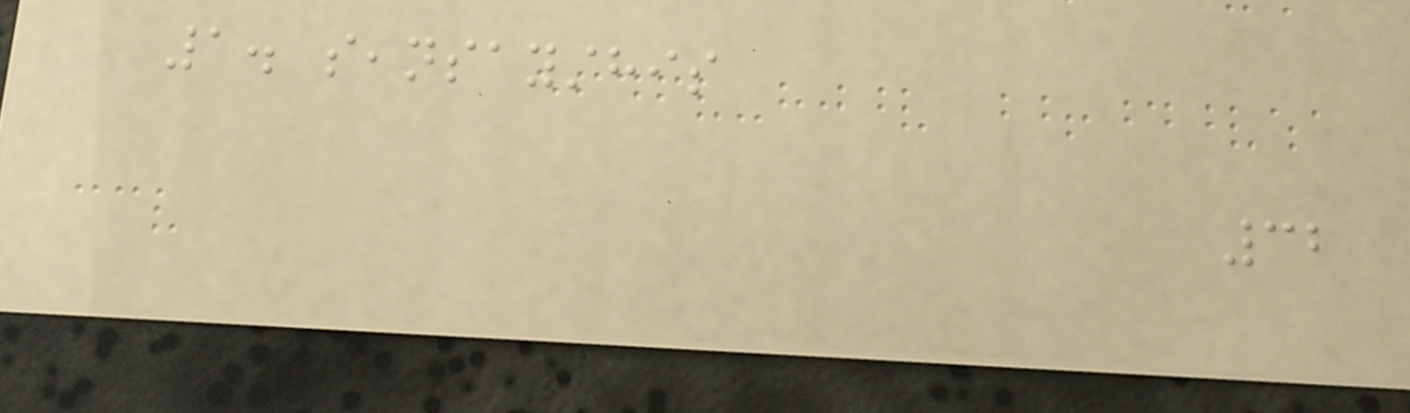1. seansaysthis
32
